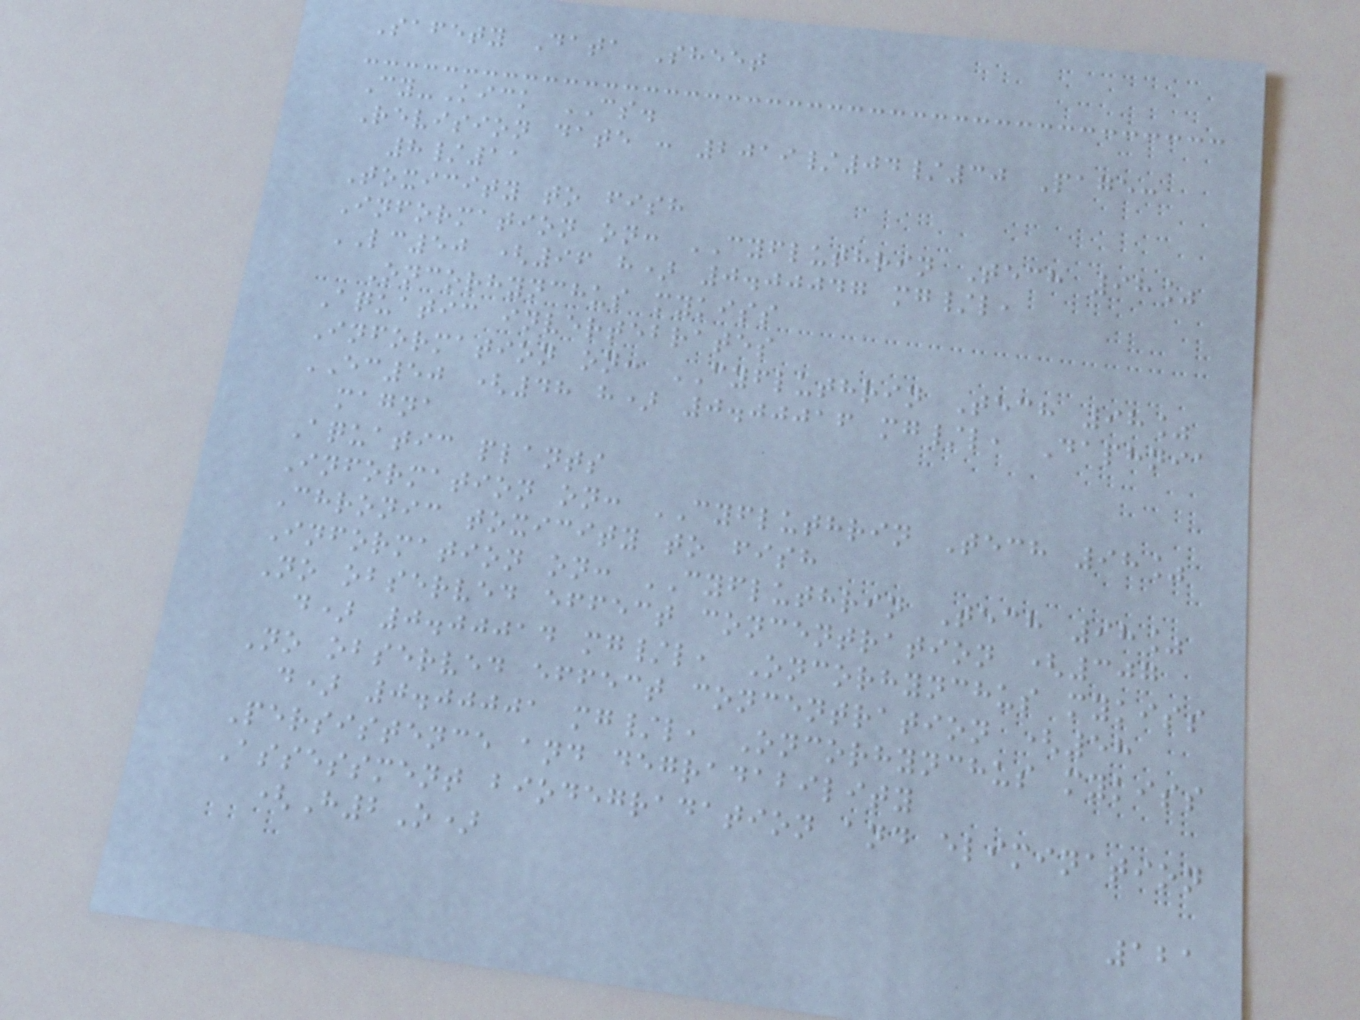Safety Data Sheet
Cy-Kick CS.
Revision date : 2019/04/30 Page:
8/11
Toxicity to fish
Information on: CYFLUTHRIN Tech 98%
LC50 (96 h) 0.00047 mg/l,
Oncorhynchus mykiss
Aquatic invertebrates
Information on: CYFLUTHRIN Tech 98%
EC50 (48 h) 0.00016 mg/l, Daphnia
magna
Aquatic plants
Information on: CYFLUTHRIN Tech 98%
Chronic toxicity to fish
Information on: CYFLUTHRIN Tech 98%
No observed effect concentration (307
d) 0.00014 mg/l, Oncorhynchus mykiss
No observed effect concentration (58
d) 0.00001 mg/l, Oncorhynchus mykiss
Persistence and degradability
Assessment biodegradation and elimination
(H2O)
121
